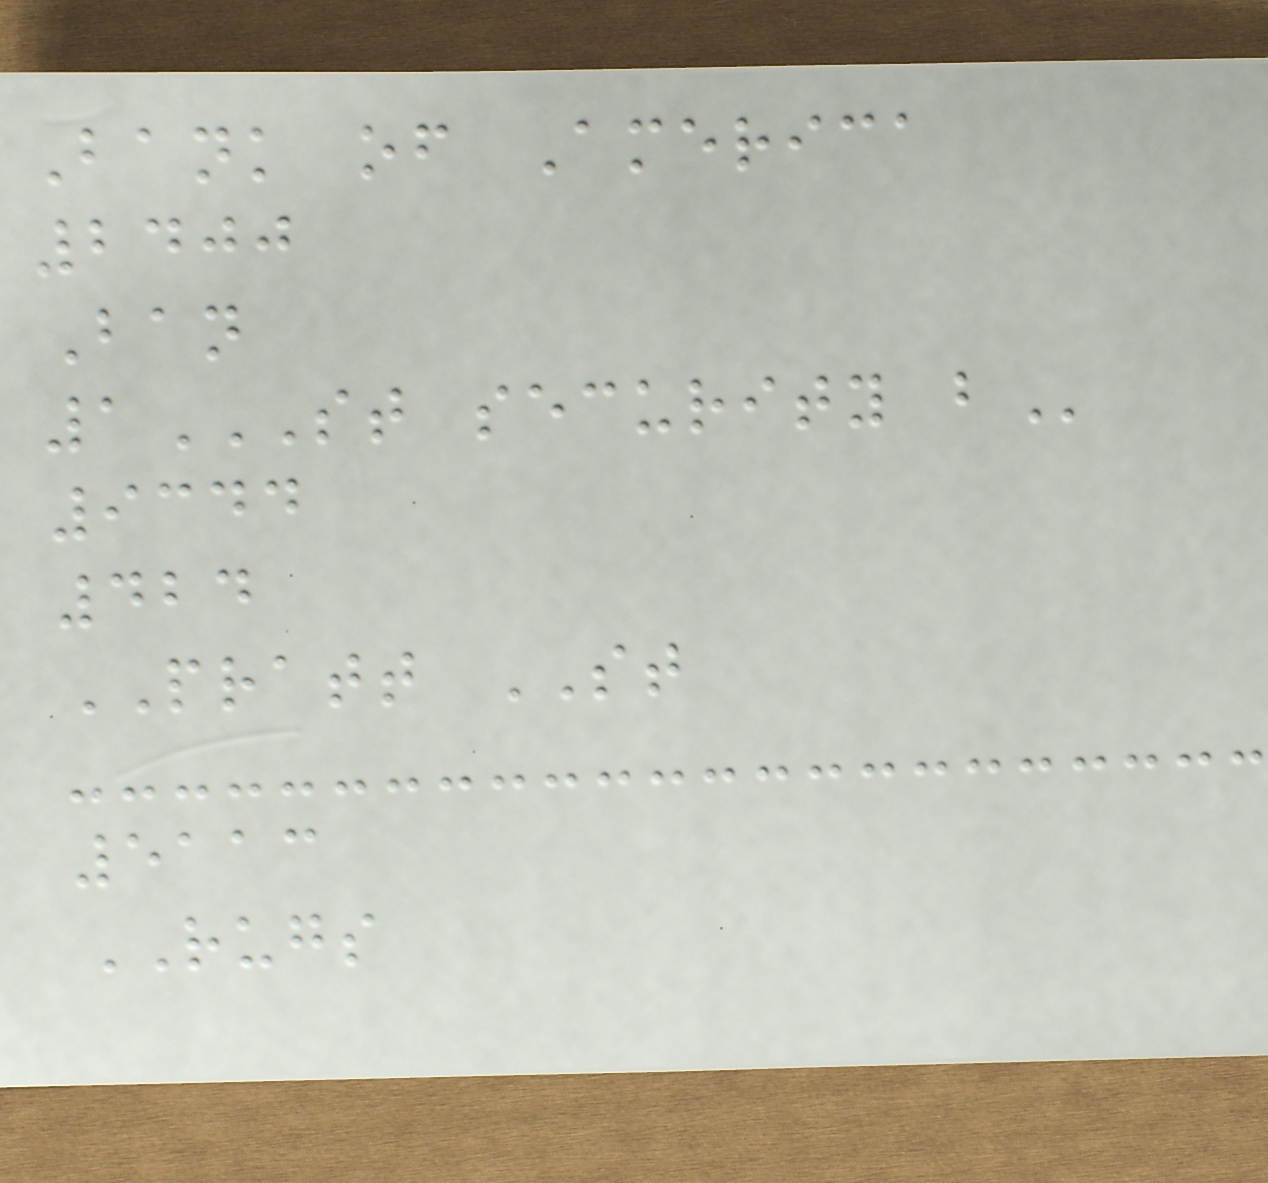Bank of America
2400
Ban
1ST SECURITY B
9344
424
PRATT ST
5113
RUGS
